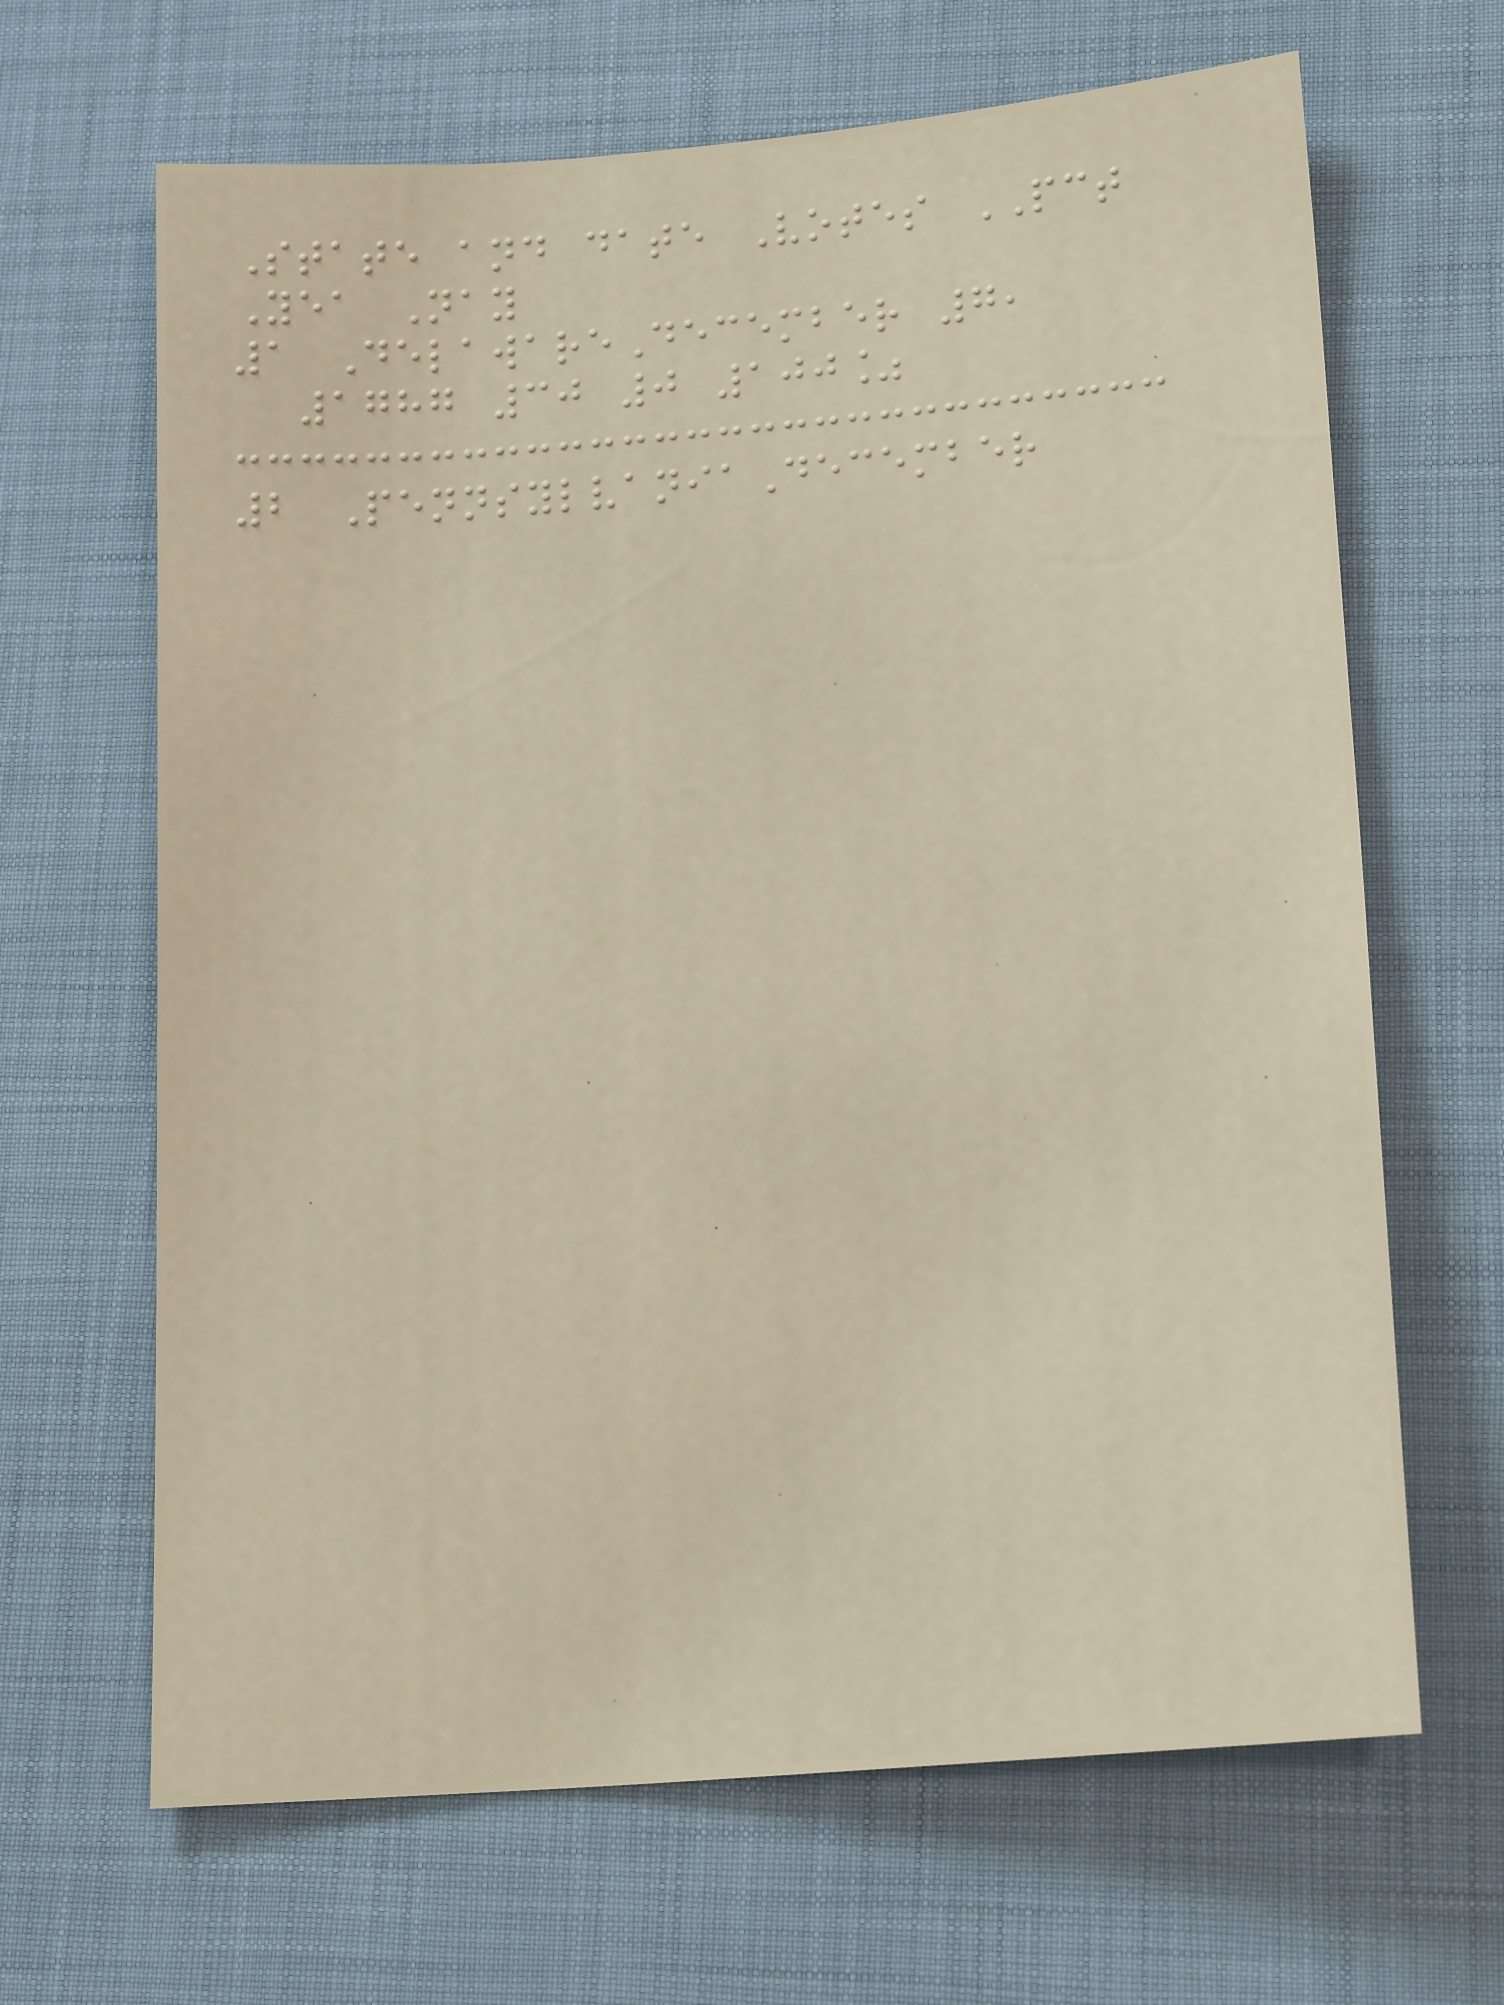State and date Votes PCT
Yea Nay
1 DelawareDecember 7,
1787 30 0 100%
2 PennsylvaniaDecember
